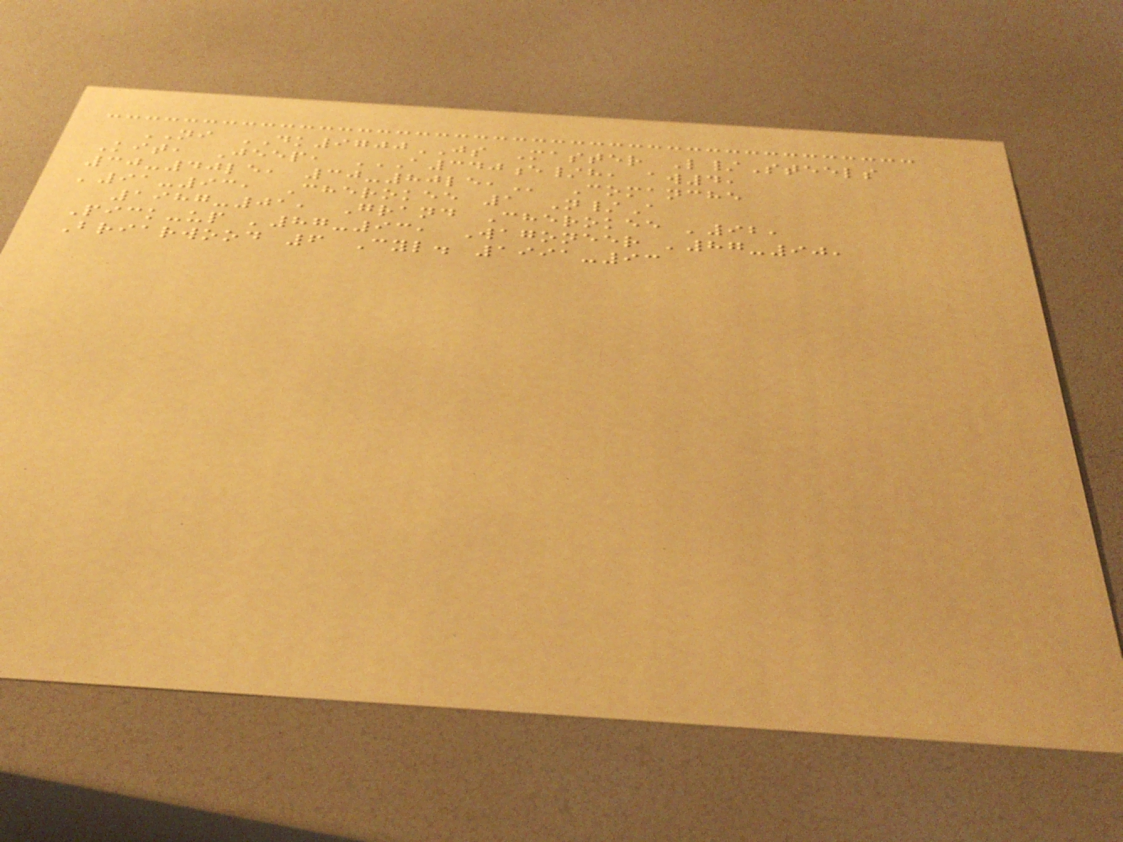NI DK9700JS Master L/Steels
Kit, Jeep, A340E/H, AW4,
30-40LE, 30-80LE, Comanche
'91-93, Cherokee 1 N/A
1987-01, Grand Cherokee '92,
Pick-up '87-93, Wagoneer '87-90,
Briarwood 6 Cyl. 1991-93
